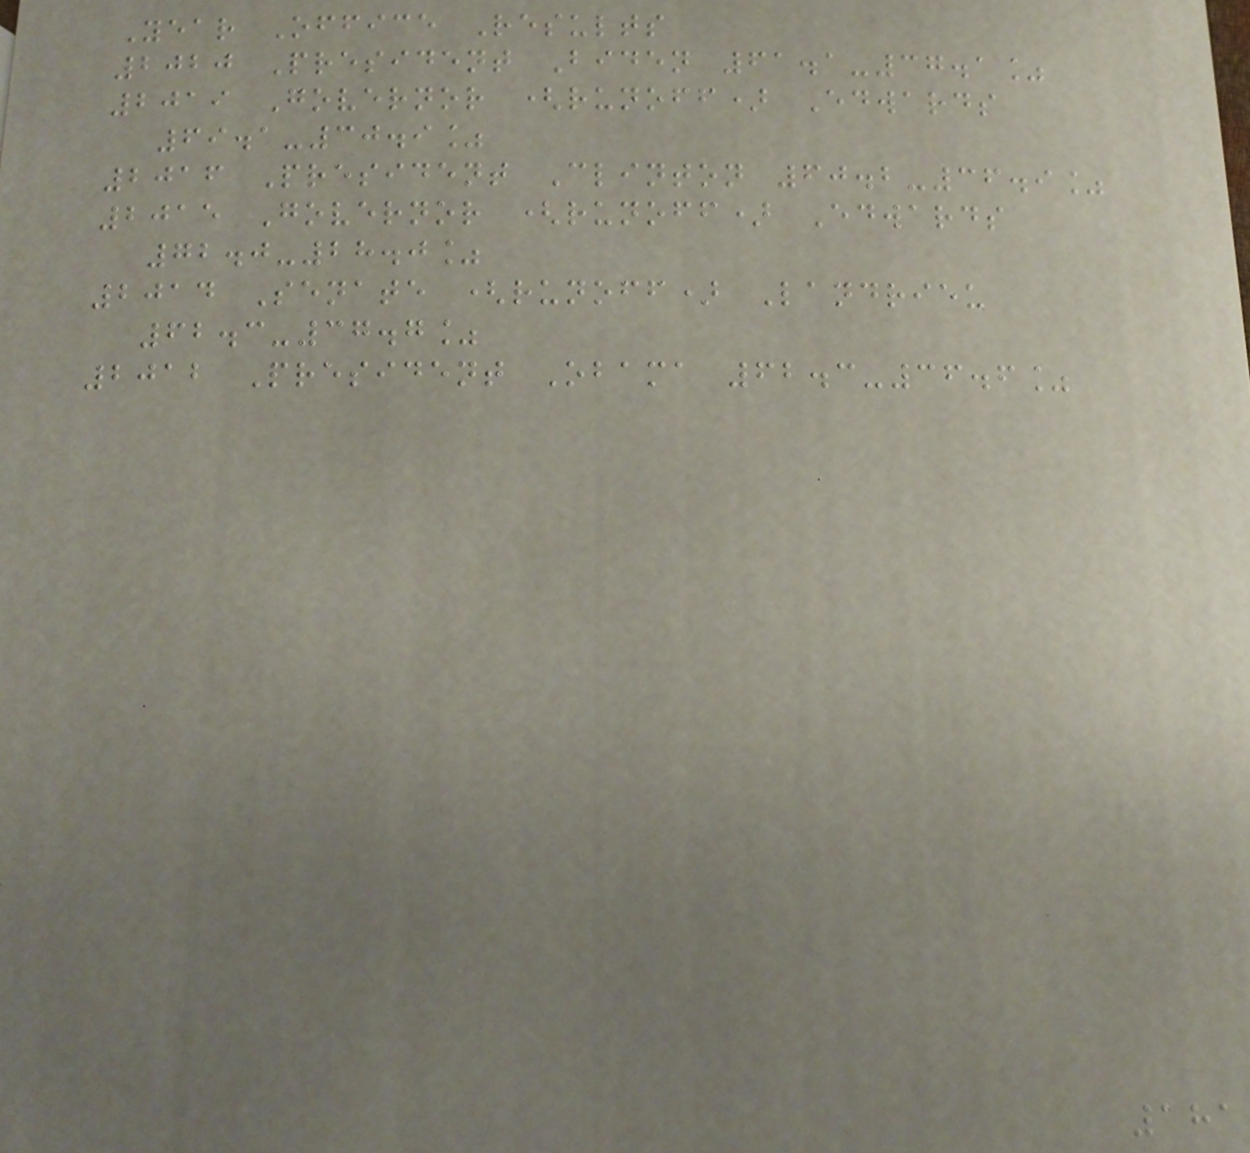Year Office Results
2020 President Biden 61.1-37.1%
2019 Governor (runoff) Edwards
69.1-30.9%
2016 President Clinton 60.2-36.9%
2015 Governor (runoff) Edwards
72.0-28.0%
2014 Senate (runoff) Landrieu
62.3-37.7%
2012 President Obama 62.3-36.6%
181
